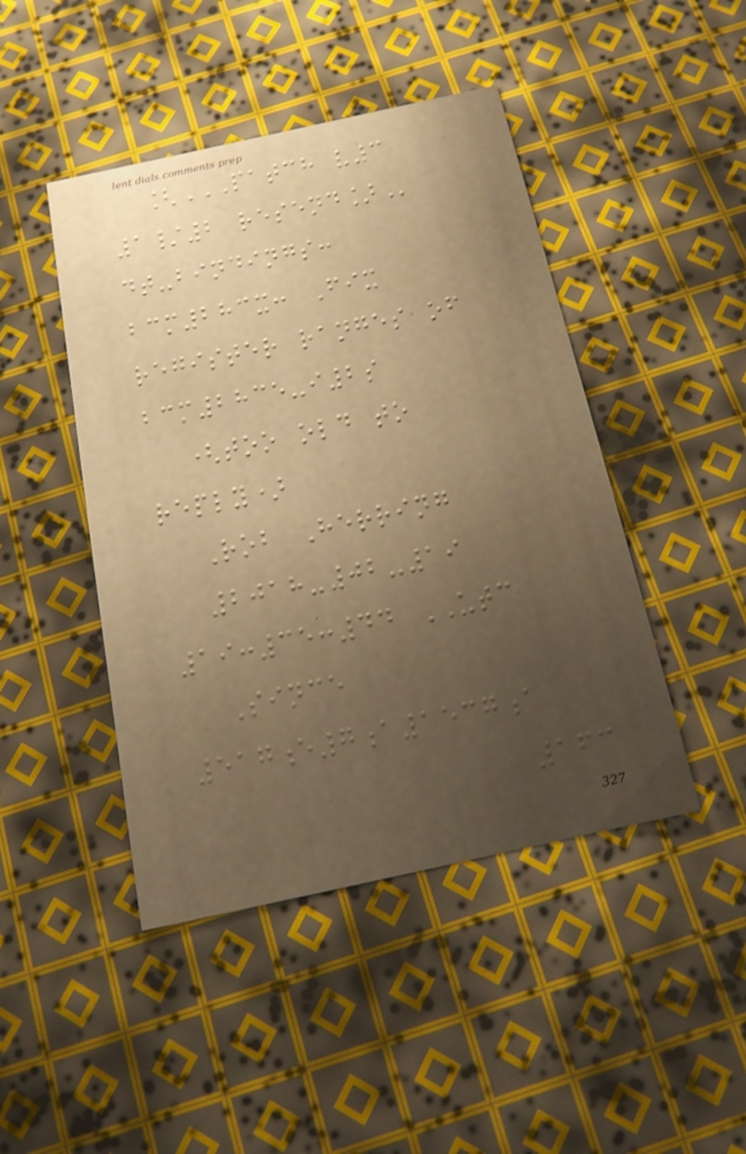[PATCH V3
1/2 RESEND]
dt-bindings:
bcm283x: Fix
register ranges of
bcm2835-i2s
(too old to
reply)
Rob Herring
2018-02-19
19:35:44 UTC
Since
517e7a1537a
163
